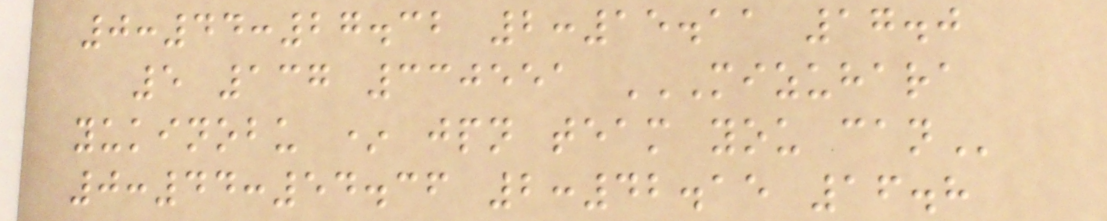0:44:27.32 2:15.11 17.0
5 137 330551 MIZUHARA
YUKINOBU * JPN TEAM YOU CAN
0:44:54.36 2:42.15 16.8
